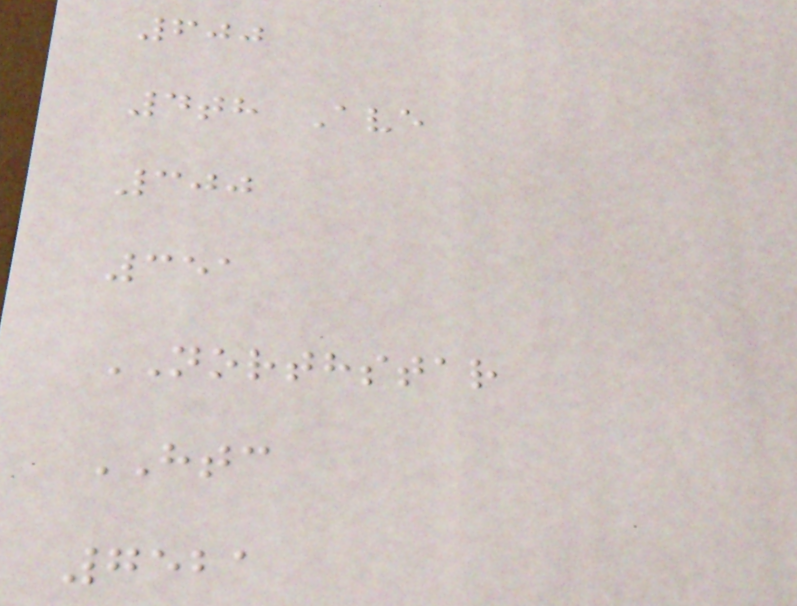600
4th Ave
300
351
NORTHSTAR
HTC
7521
